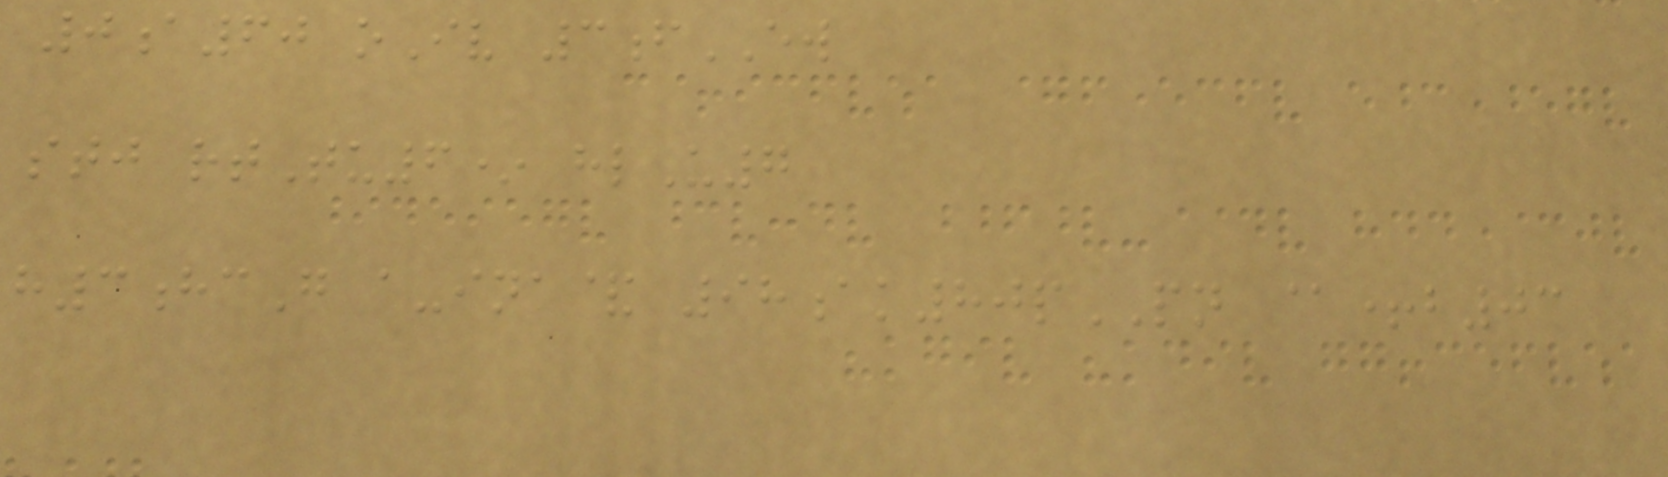0a60 oIv 3fEW
stj rtTu6* hlU7
h3hcG a-ina& 98ak80pPN @+b03
